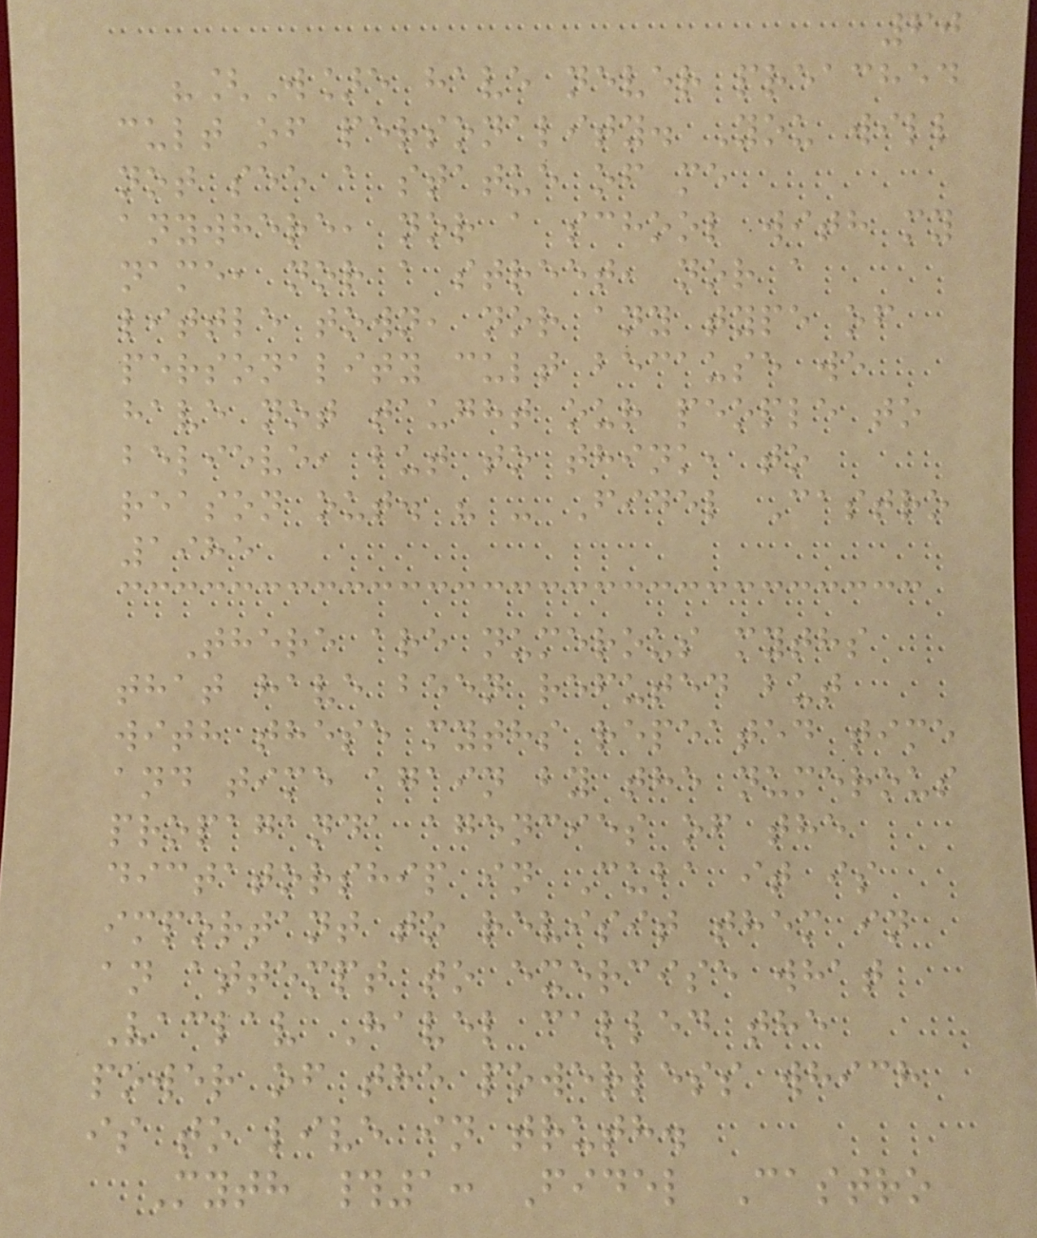60
"[W]e have never preached
cult of personality. You will
not see a statue of me
anywhere, nor a school with my
name, nor a street, nor a
little town, nor any type of
personality cult because we
have not taught our people to
believe, but to think, to
reason out. " - Fidel Castro
1985
There are numerous myths
that have been refuted but
with these myths repeated time
and time again by the numerous
propaganda agencies of the
dictatorship in Cuba it is
important to revisit them in
an attempt to exercise what
Vaclav Havel called the
power of the powerless which
is to live in truth.
Myth #1: Fidel Castro
